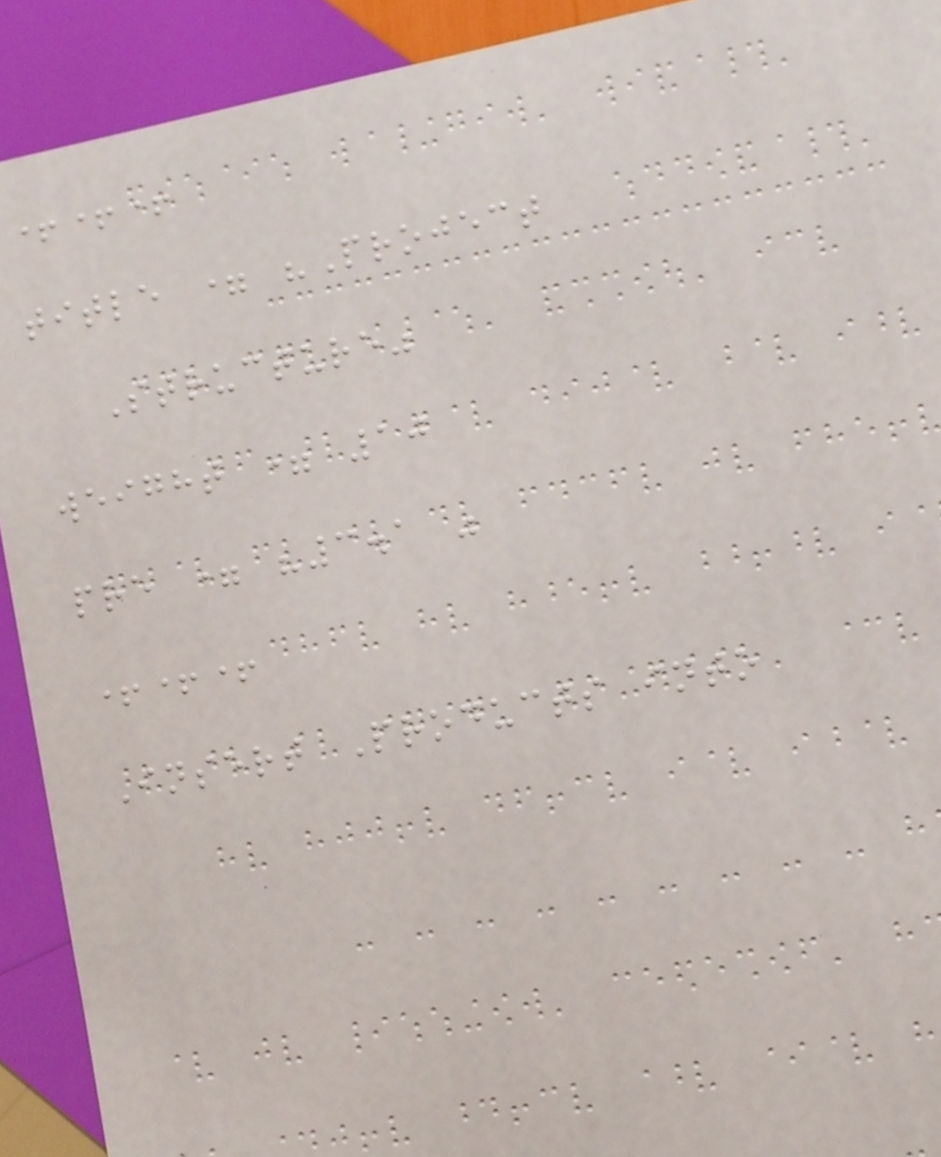+++
title = "Project
Structure"
weight = 10
pre = "3.1 "
+++
Insert Products into
